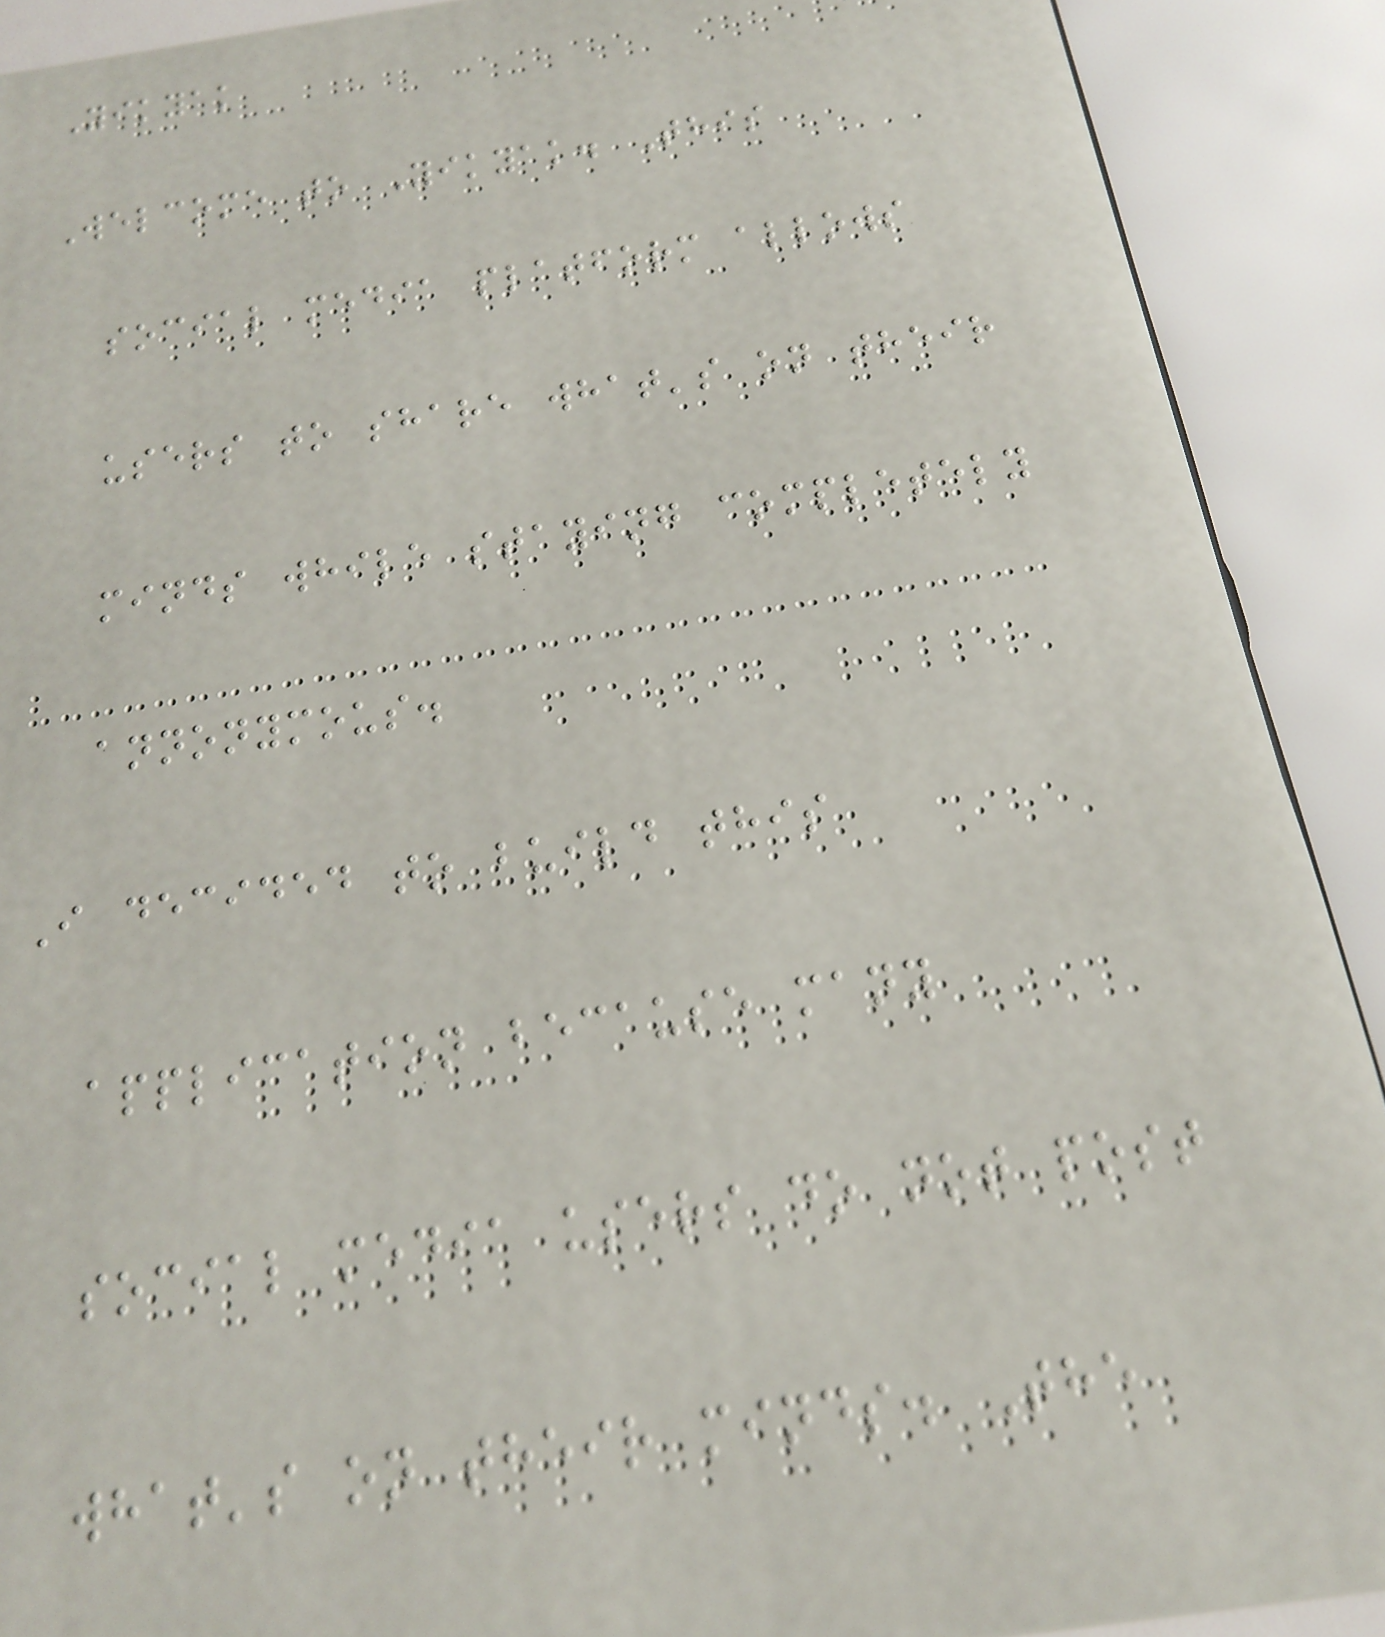Yikyak
Welcome to Yikyak. This
social media platform allows
users to share what's on their
minds while staying completely
annonymous.
I decided to build this
application because many
social media users do not post
what's on their minds. The
